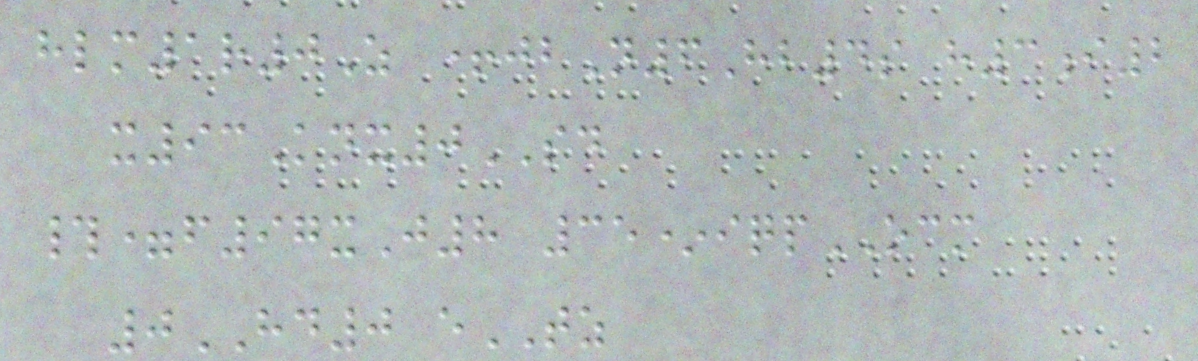hlm1r0Z +jbN6Hb4s h3i2
x93Knx0SD
#=f97xJ8 35*iqpOCM
0HD0 eTZ
